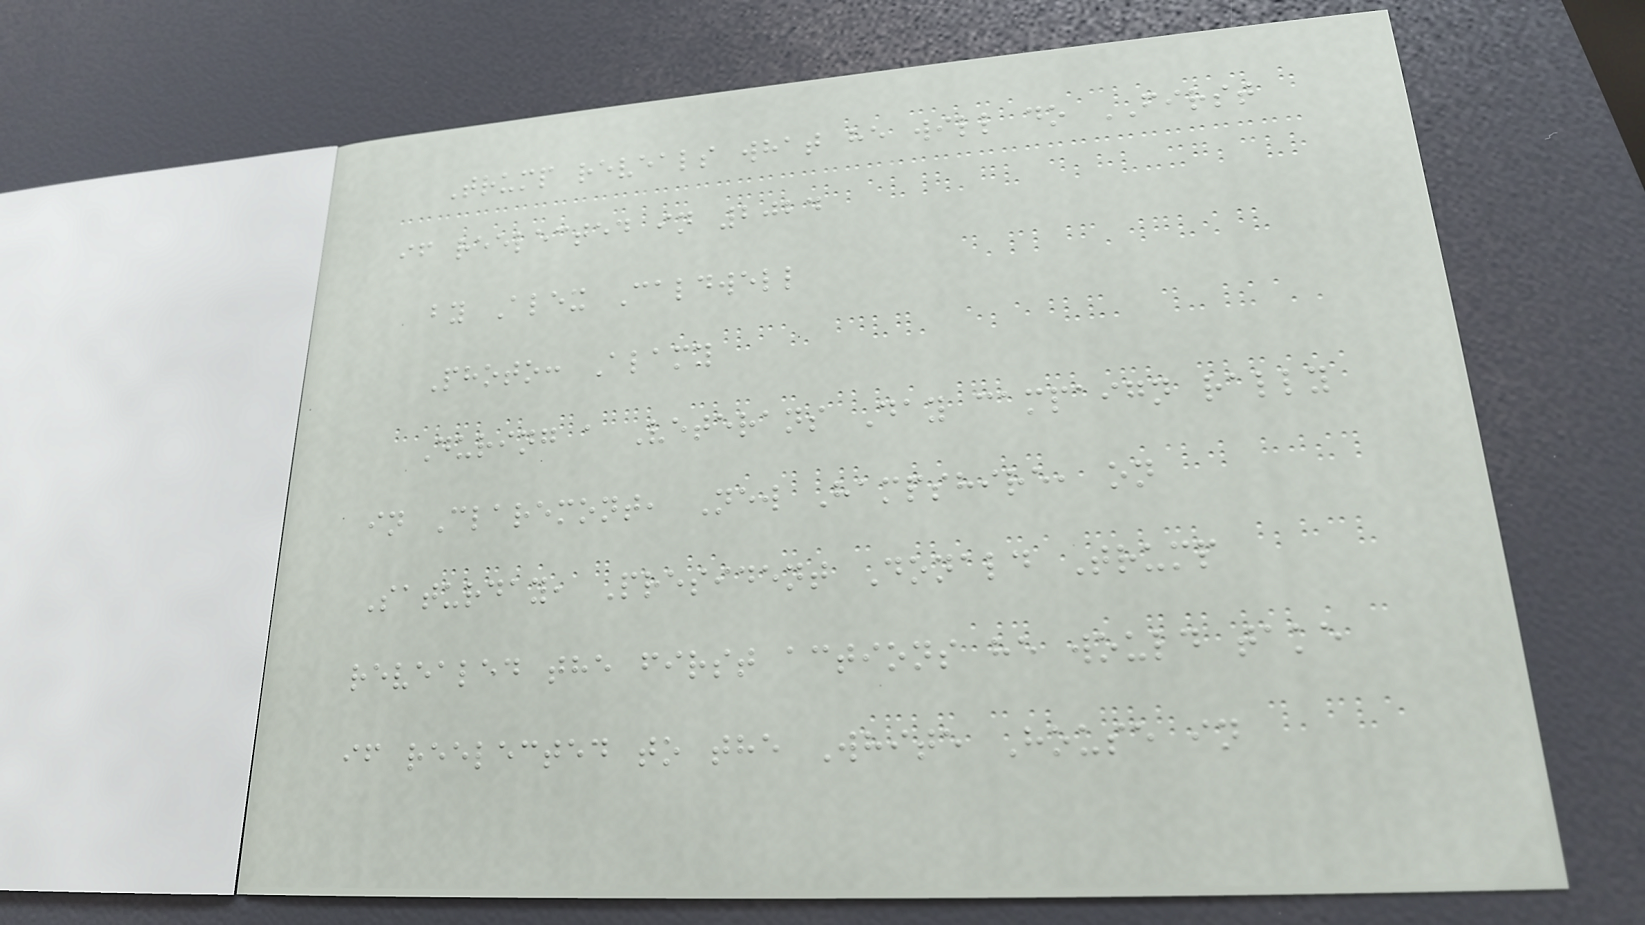Trump reveals what he will do FIRST
if reelected in 2024
by Alex Caldwell
Photo: Alamy
During a Veterans Day campaign rally
in Claremont, New Hampshire, on
Saturday, President Donald Trump
revealed the first actions he would take
if reelected to the White House in
